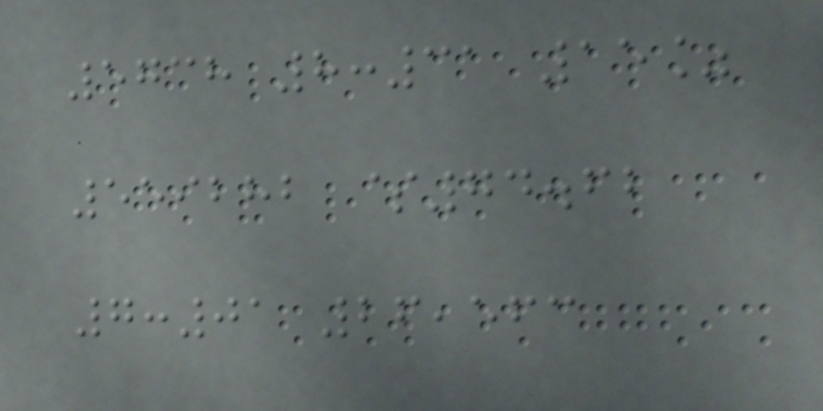5738 8:31 15%
559282 $74.62
7:01 26,563
